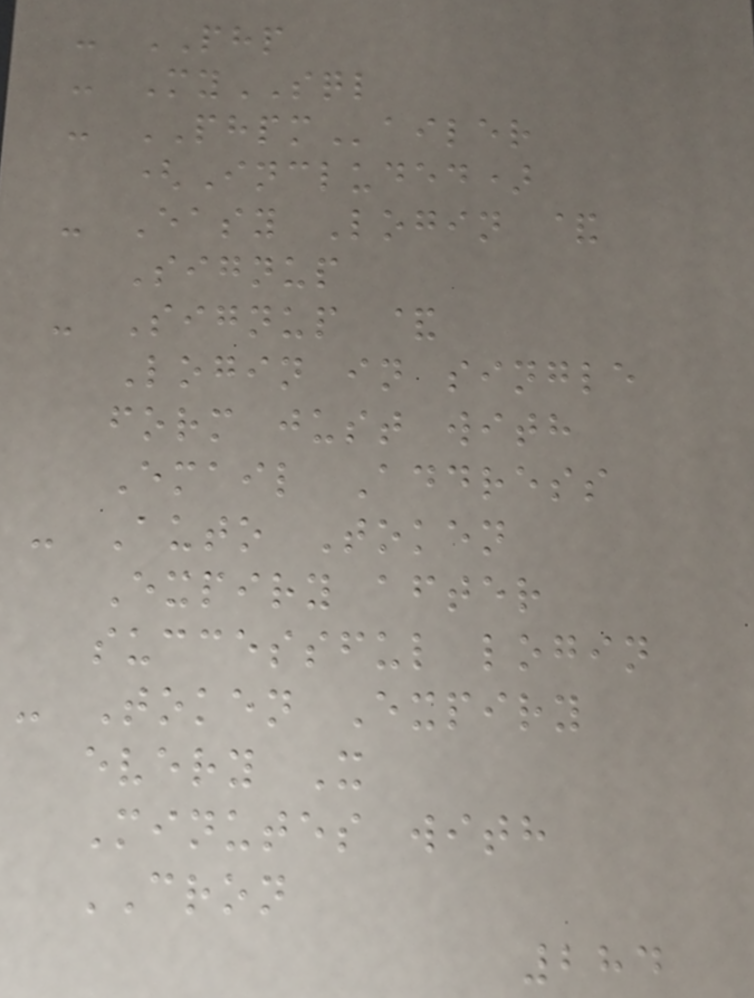- PHP
- MySQL
- PHPMailer
(Included)
- Easy Login &
Signup
- Signup &
Login in single
form just with
Email Address
- Auto Token
Expiry after
successful login
- Token Expiry
every X
Minutes with
CRON
284
